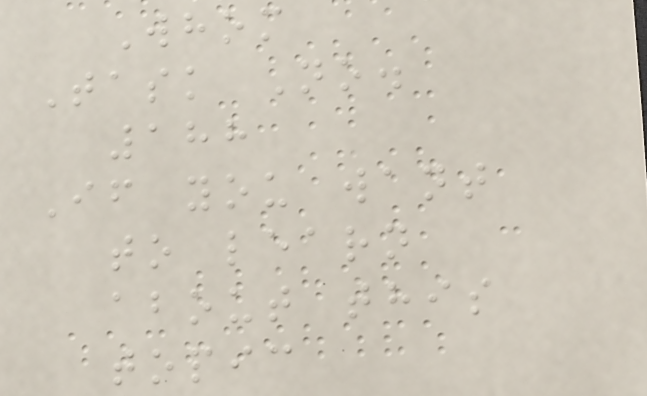Whom
Task No.
188
If you want
to learn
about this
topic
